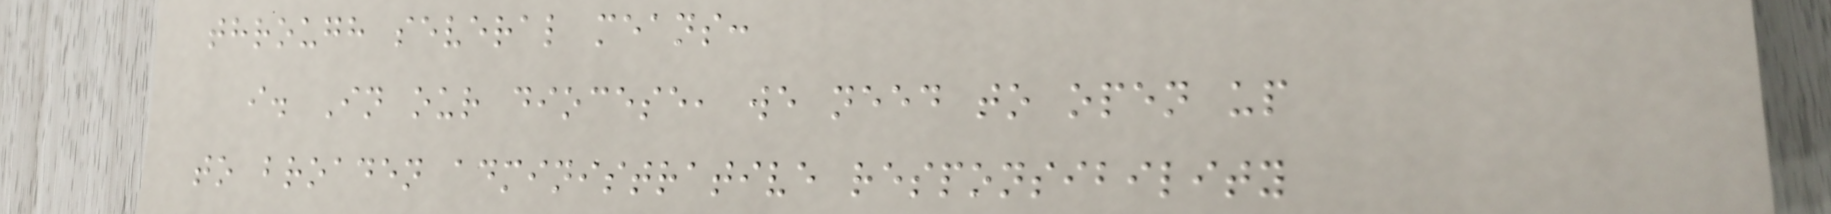through several means:
i. In our diocese, we need to open up
to broaden administrative responsibility
